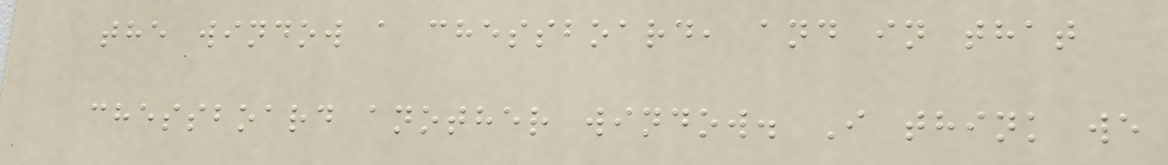the window a chessboard, and in that
chessboard another window. I think we
